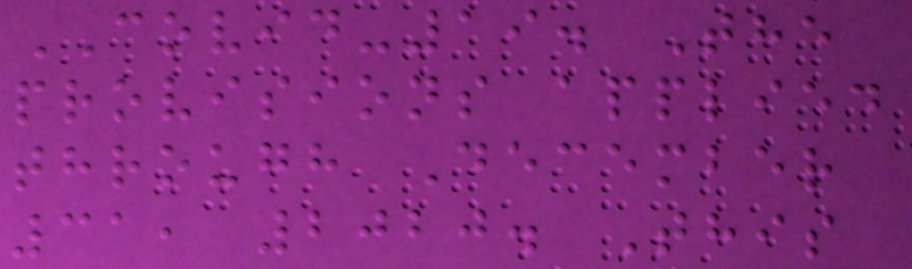COVID-19. The
provisions applied
through December
31, 2020. This
